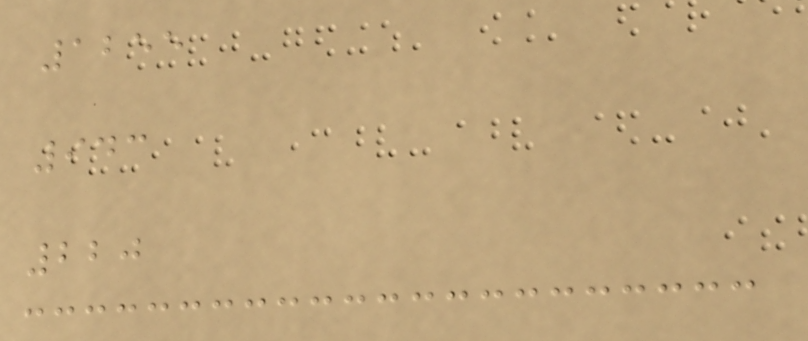1255
943
220
